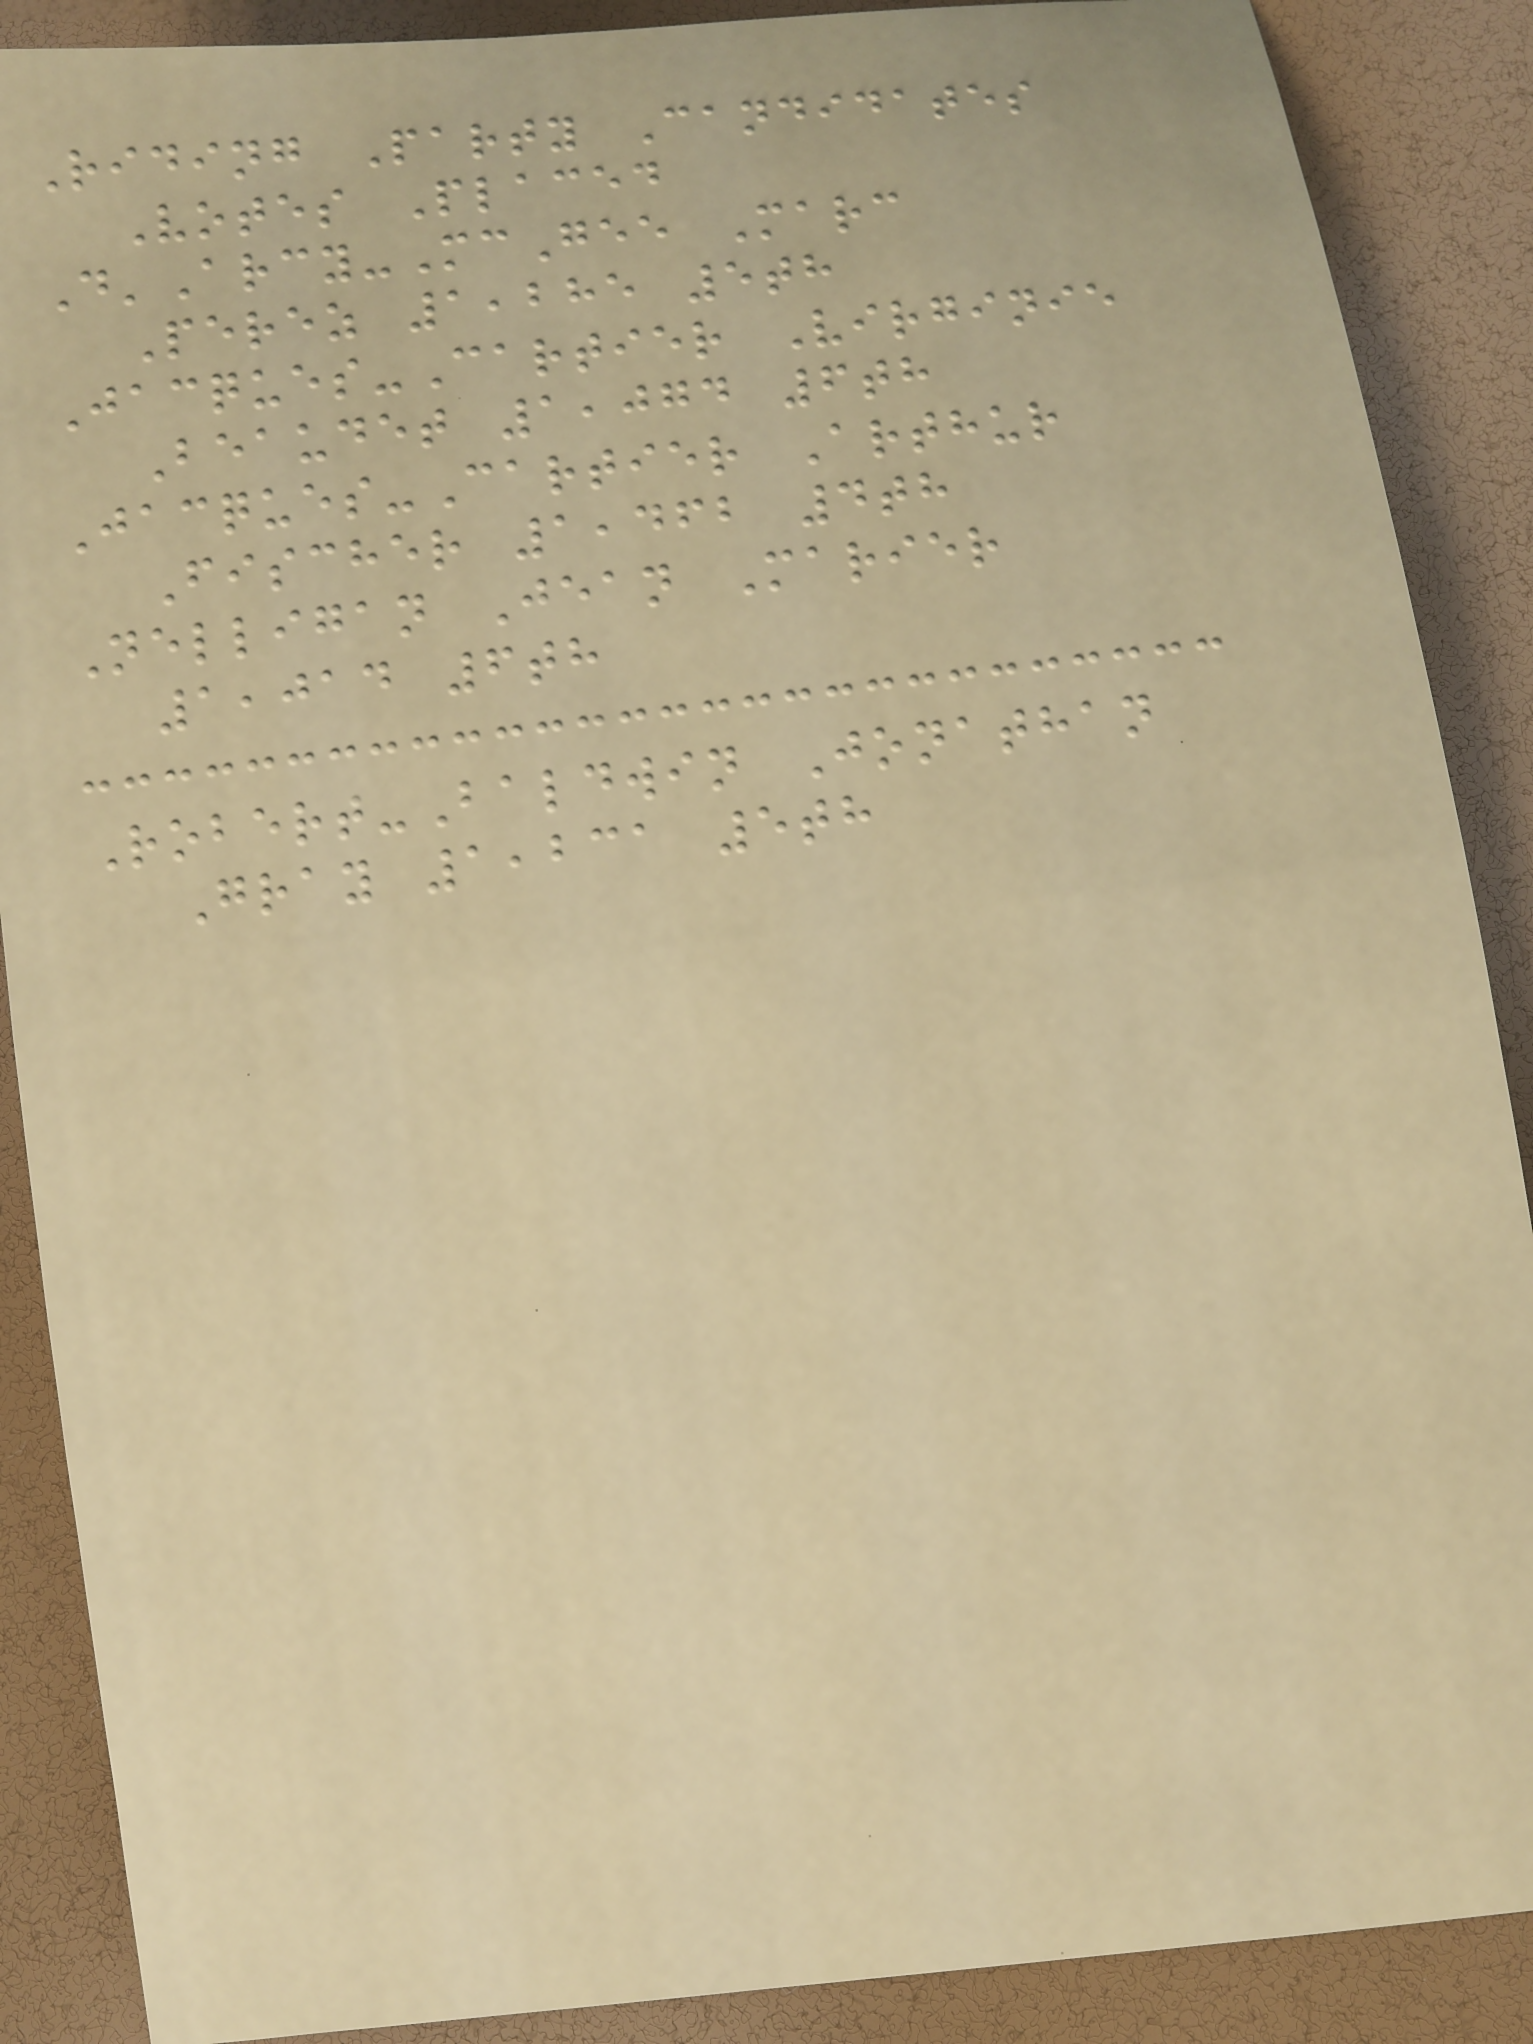Riding Party Candidates
Votes Placed
D'Arcy-McGee Marc
Perez 1,285 5th
Jacques-Cartier Virginie
Beaudet 1,074 6th
Jacques-Cartier Arthur
Fischer 1,462 4th
Nelligan Jean Marier
1,014 6th
Robert-Baldwin Jonathan
Gray 1,231 5th
